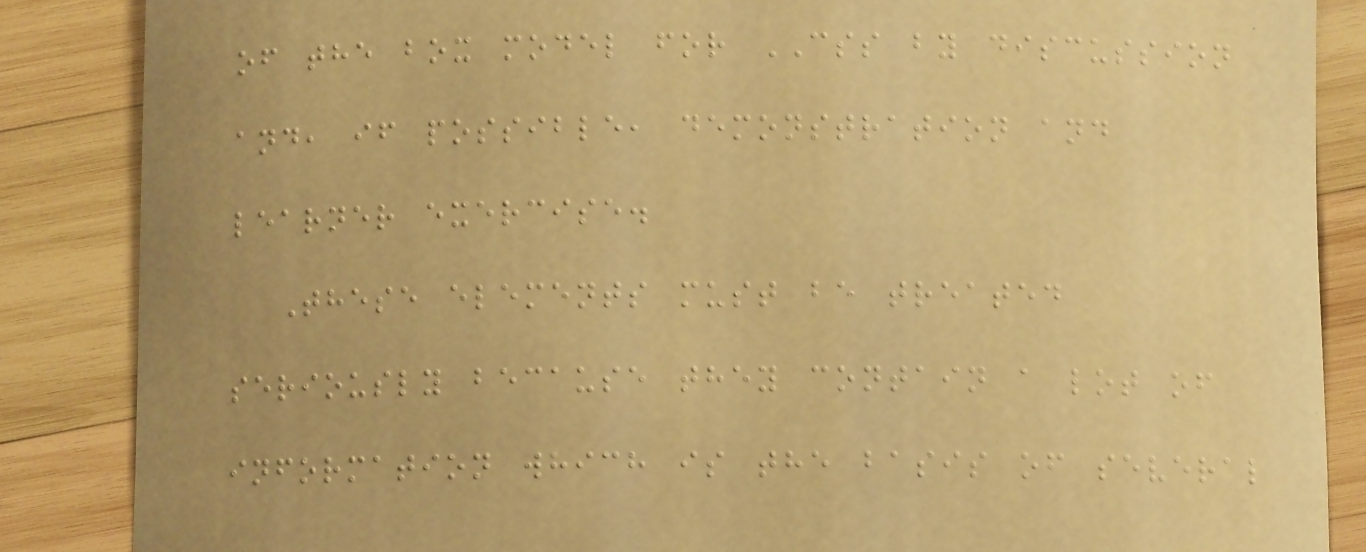of the box model for CSS by discussion
and, if possible, demonstration and
learner exercise.
These elements must be treated
seriously because they contain a lot of
information which is the basis of several
